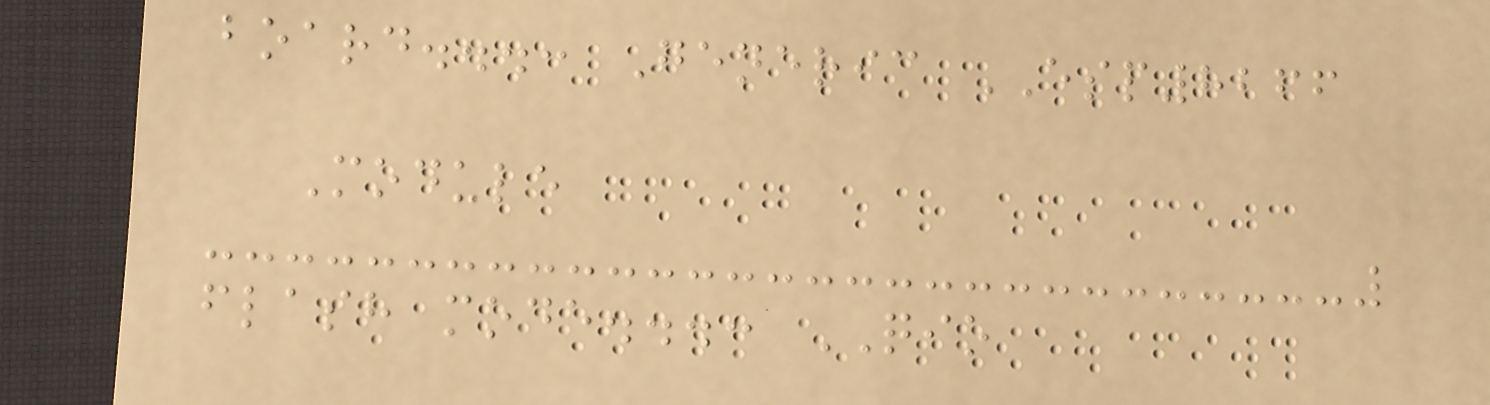board...: Generic ESP8266
Module
flash mode...: QIO
